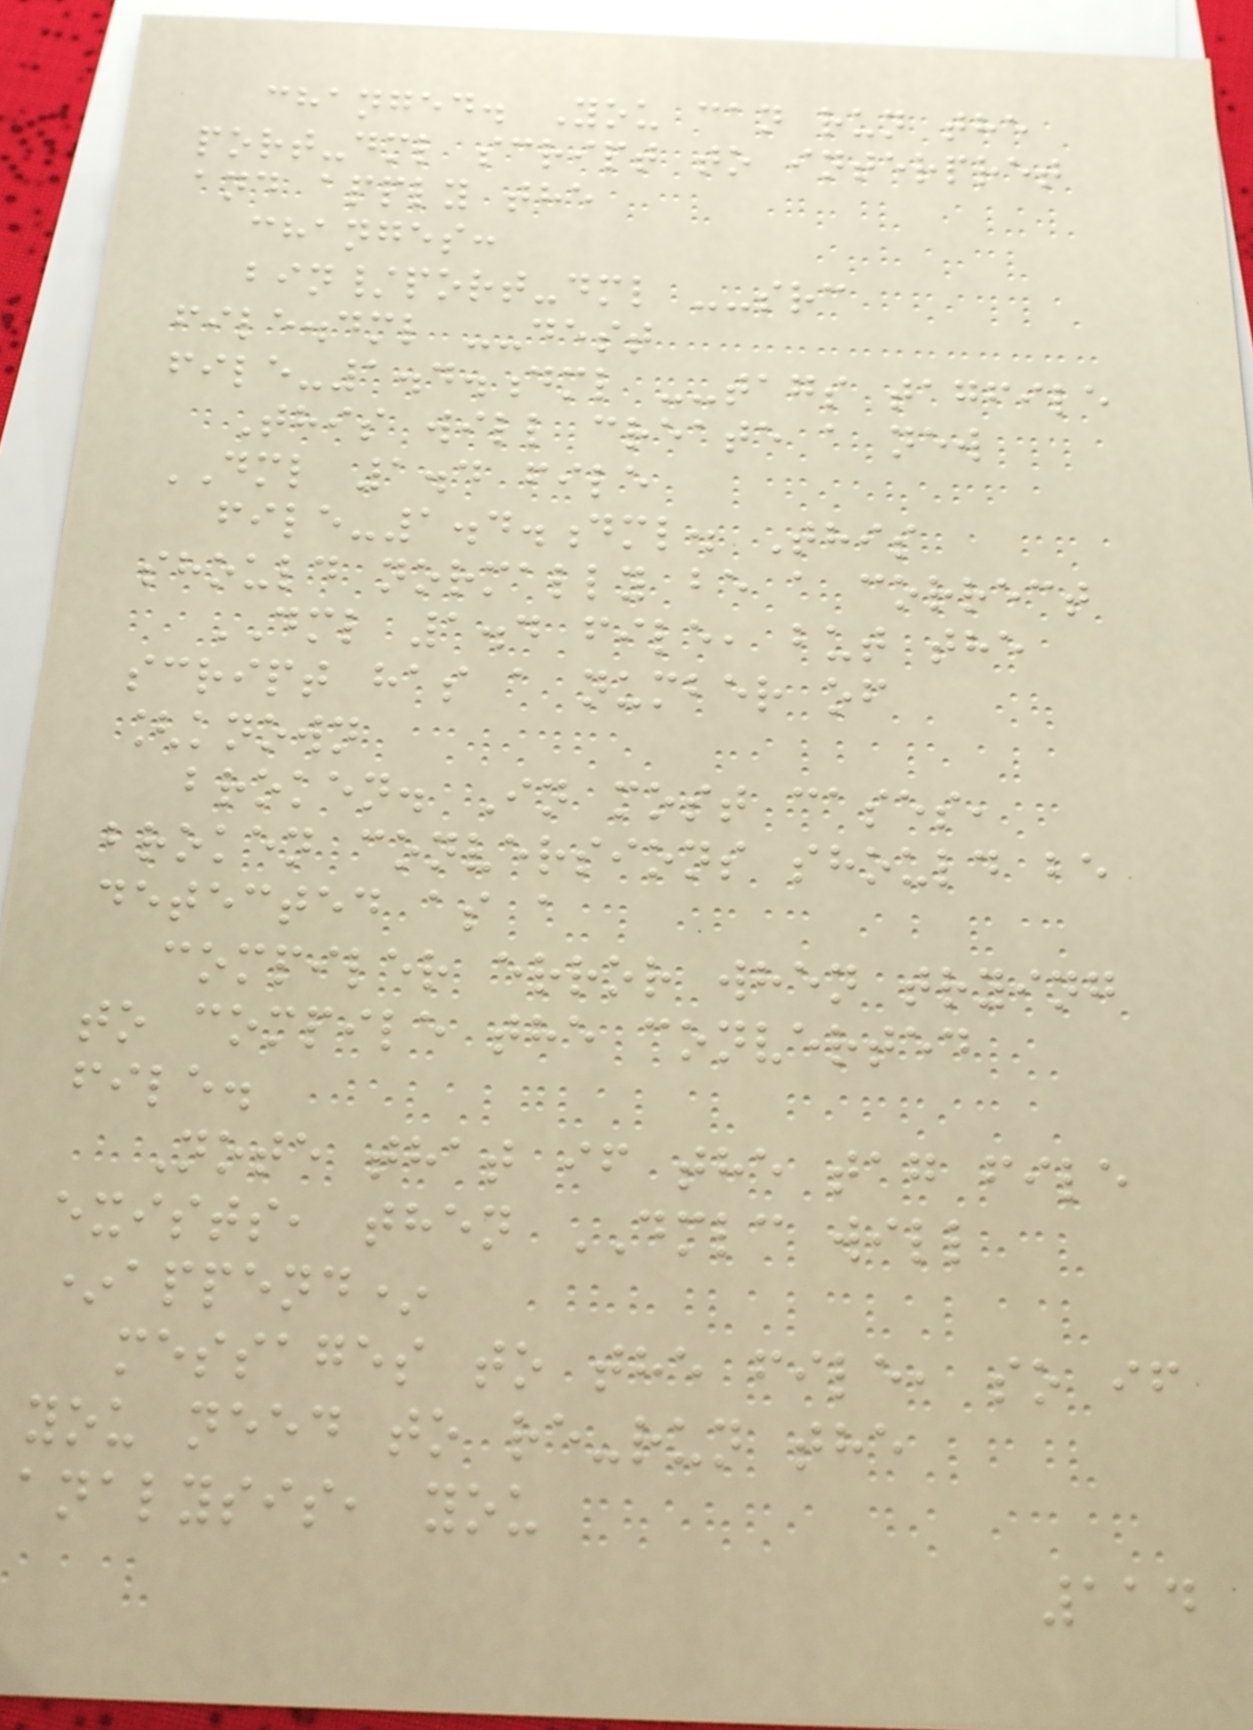changed. You can run the
port-dml script to interpret
and apply the
changes:
bin/port-dml --src
file.dml --dest
file-1.4.dml --tags tagfile
This will create a new
DML 1.4 file
file-1.4.dml. This
should normally be a correct
DML 1.4 file, but the
script has a number of
[known
broken. In most cases,
broken conversions should be
detected as a
compiler error when trying
to compile the converted
file.
Note that if the tag file
exists, then DMLC will
*append*
messages to the file, so if
you need to re-run the
analysis, you
114
